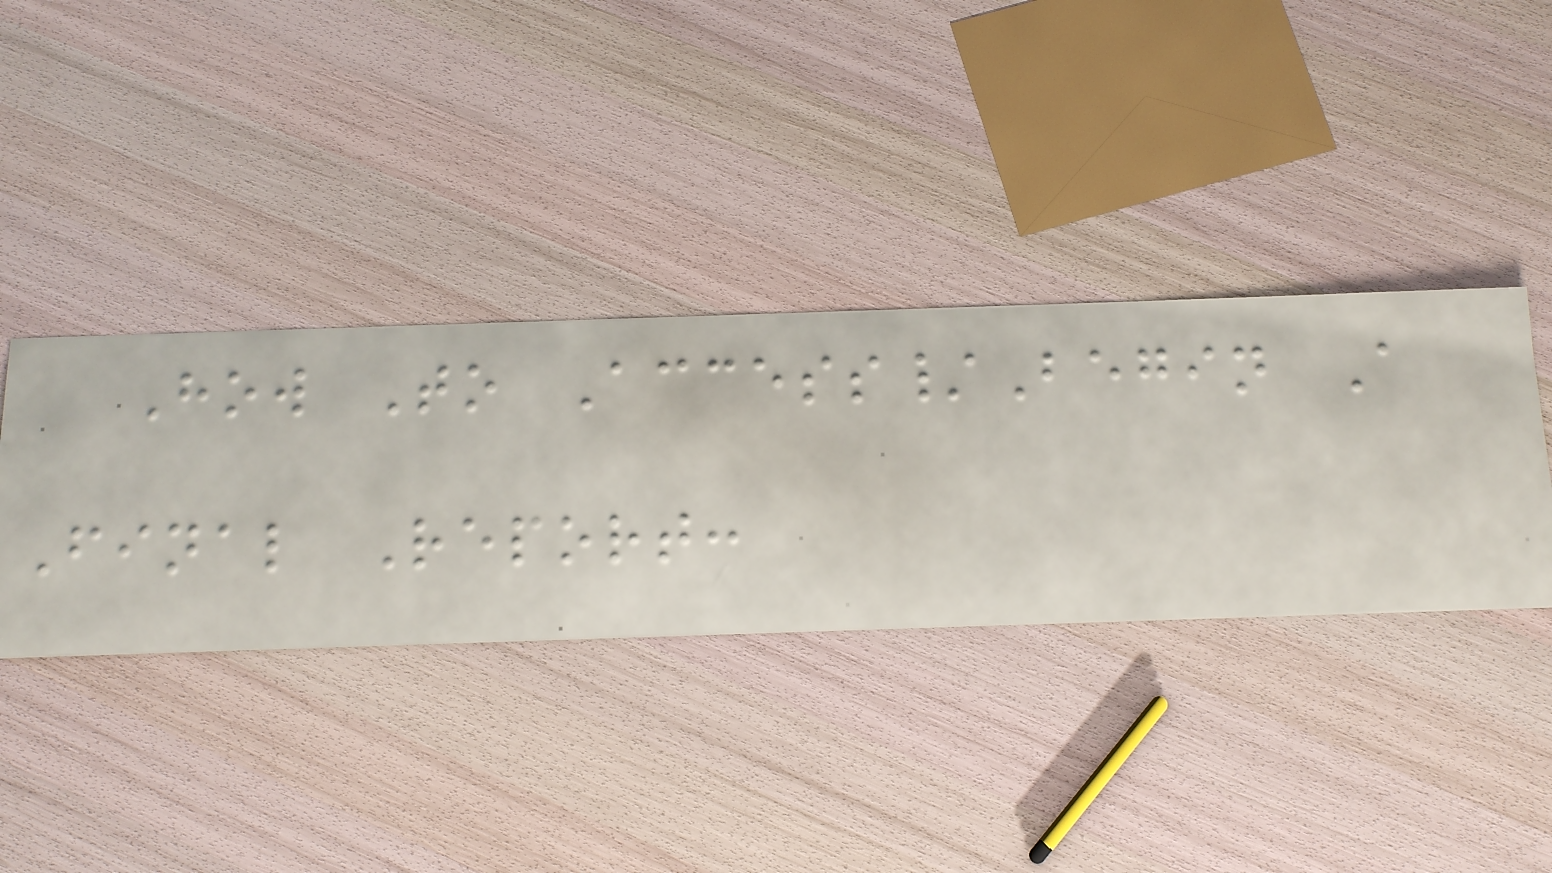How To Access/Begin A
Final Report:
